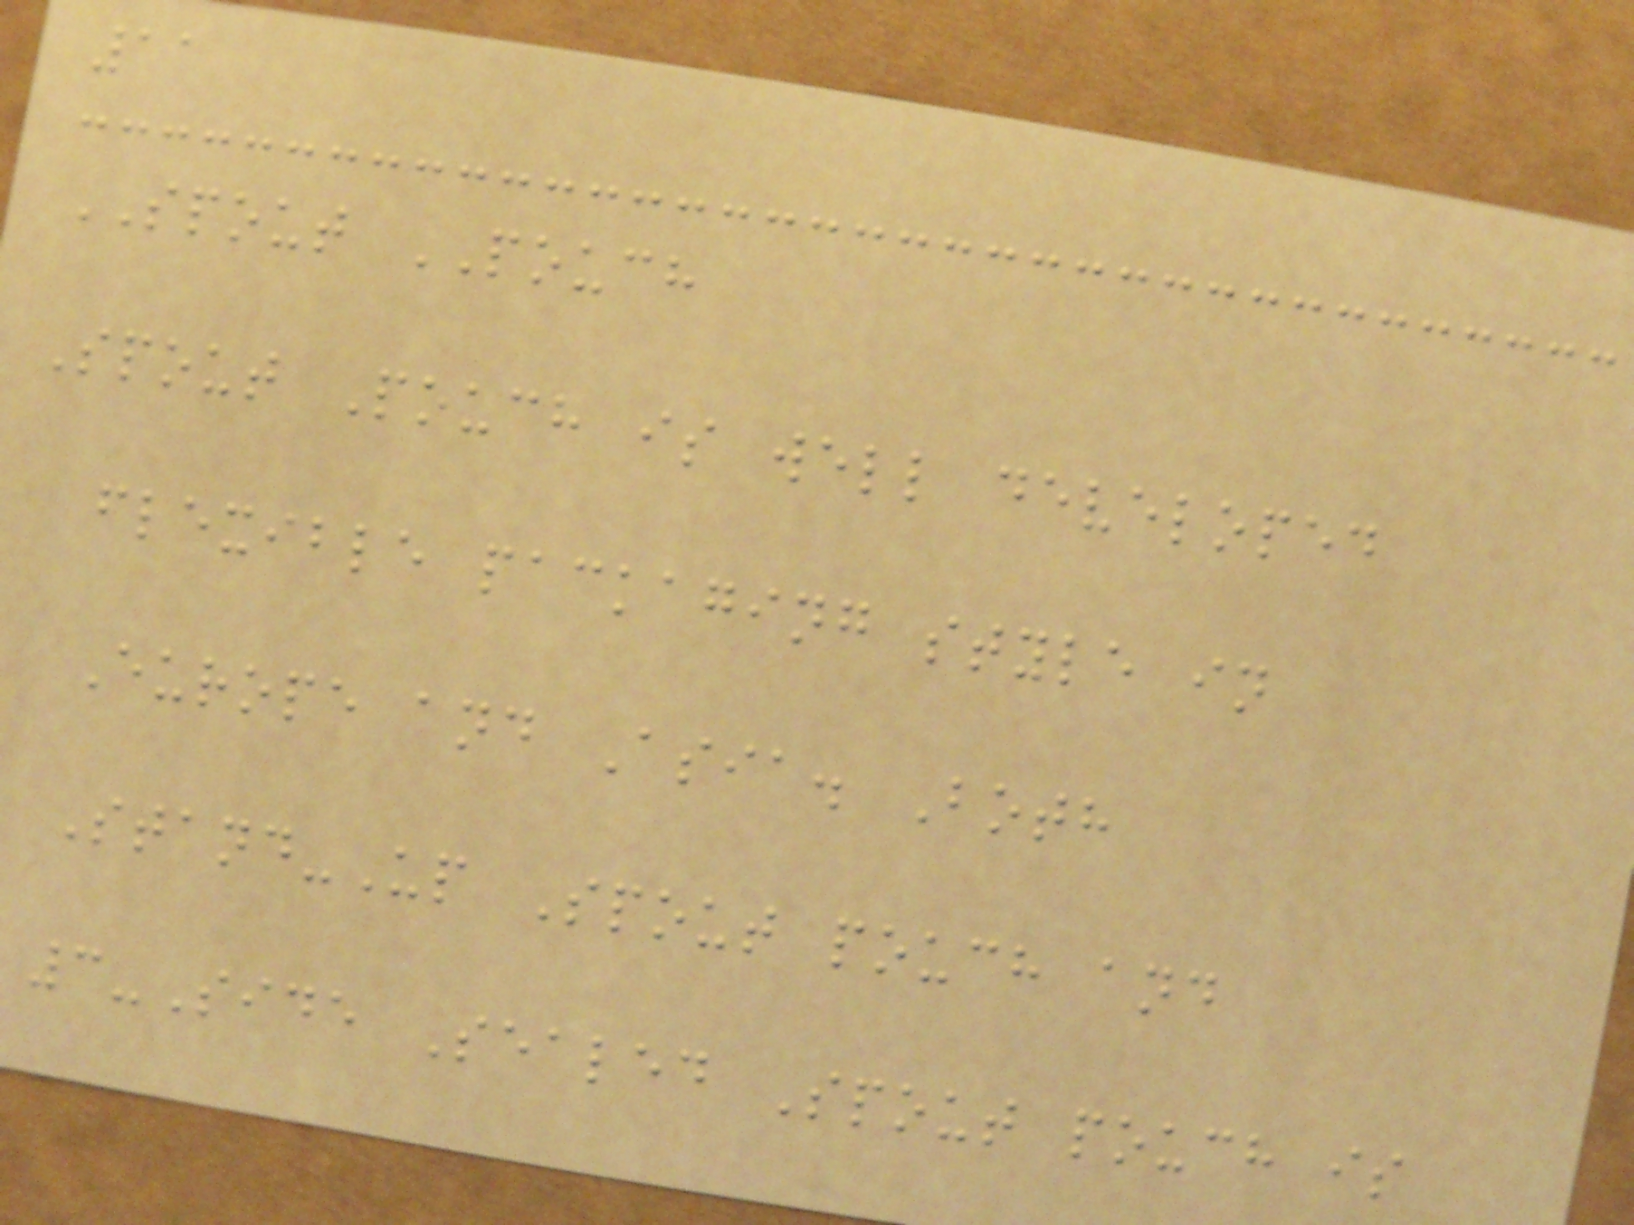11
SPOUT POUCH
Spout Pouch is well developed
flexible packaging style in
Europe and Asia. Both
Stand-Up Spout pouch and
3-Side Sealed Spout pouch is
